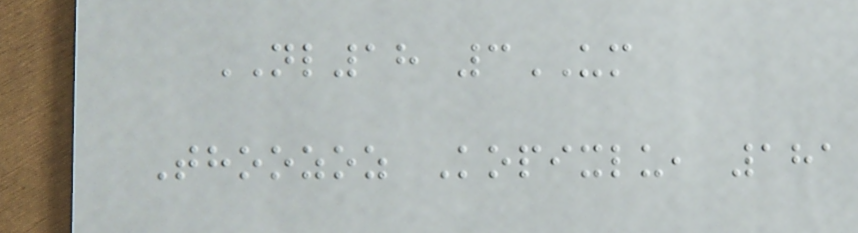NL18 3UM
Thoozoz Kopixlu, 181
